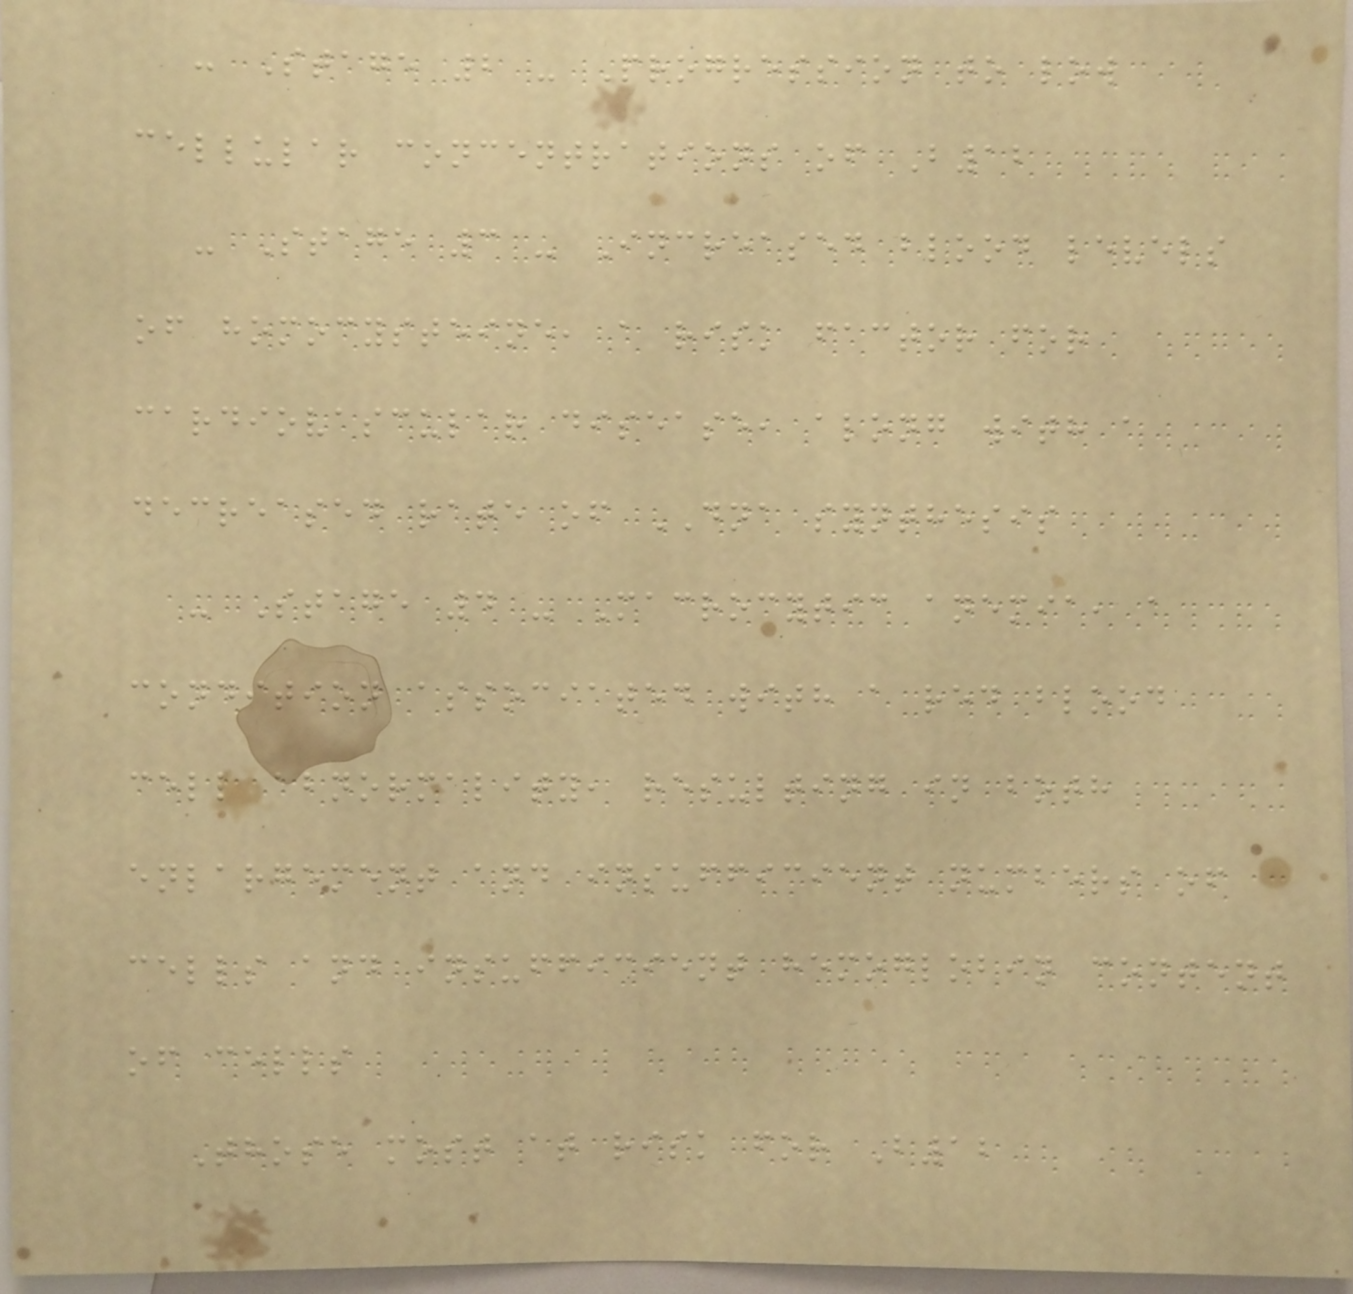- Stage 2 - Progression to low
cellular concentrations of B12
- Stage 3 - Increased blood levels
of homocysteine, a risk factor for
cardiovascular disease, along with a
decreased rate of DNA synthesis
- Stage 4 - Macrocytic anemia, a
condition associated with a red blood
cell abnormality, resulting in both
enlargement and insufficient numbers of
cells and insufficient hemoglobin content
of cells
Those most at risk for B12
